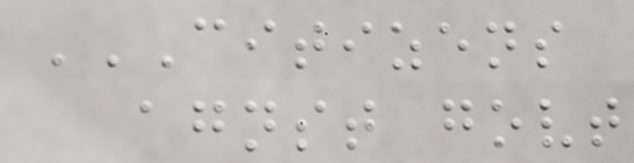CITIZENS
AGNST GOVT
